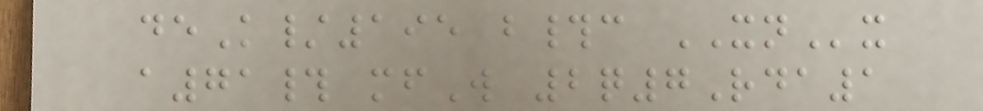deK/195 b#c XNx
a71# mfW 2q7Rda1
